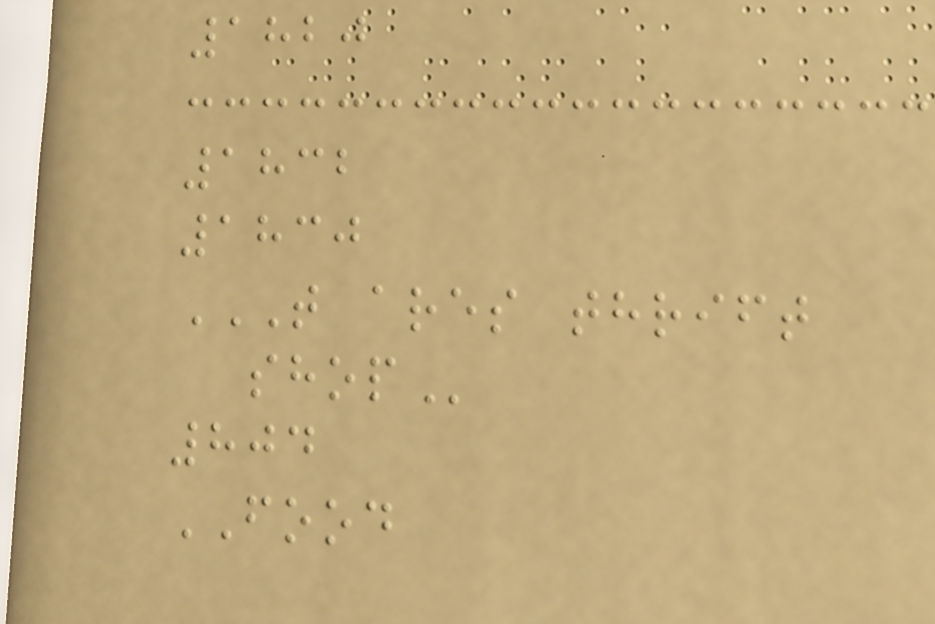1820
1832
1830
T ARES THRIFT
SHOP
804
FOOD
